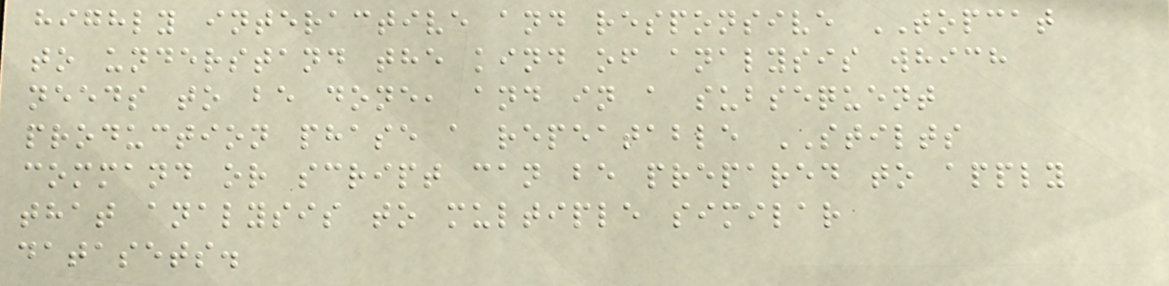highly interactive and responsive TOPCAT
to understand the kind of analysis which
needs to be done, and in a subsequent
production phase a repeatable STILTS
command or script can be prepared to apply
that analysis to multiple similar
datasets.
